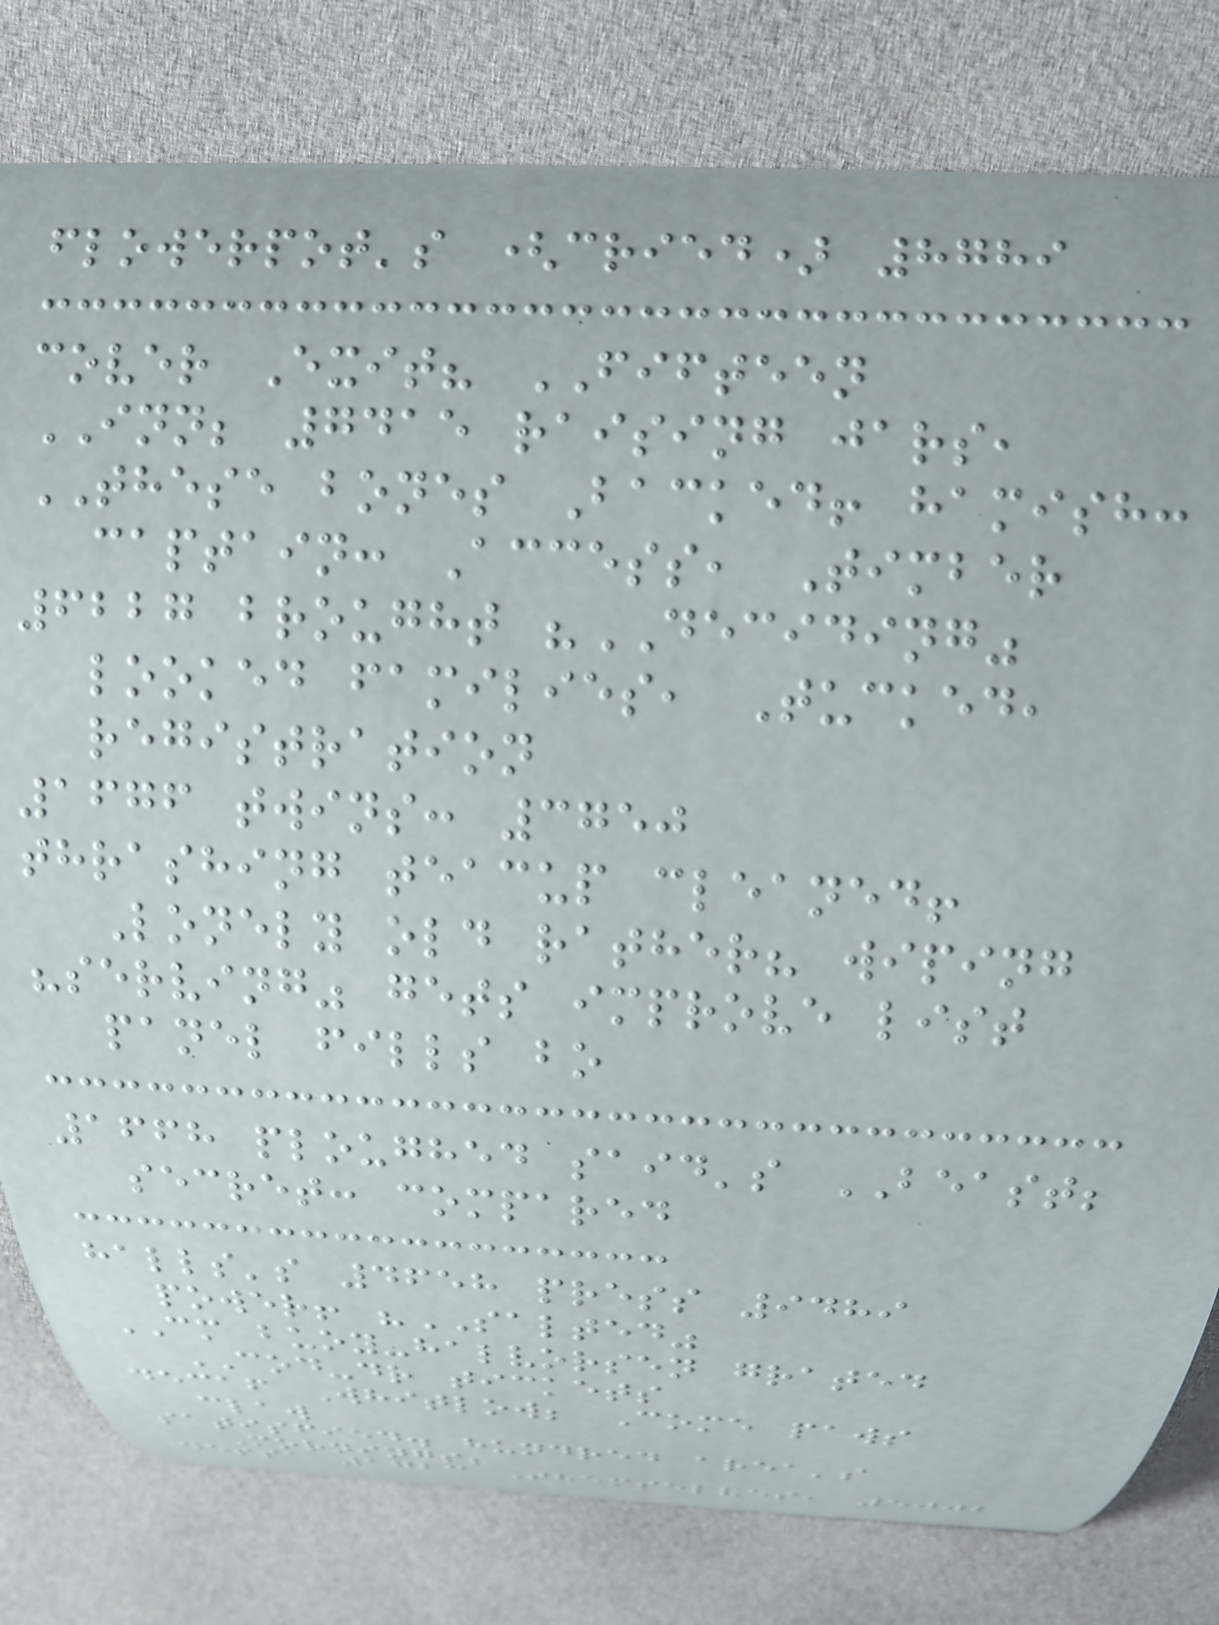flowerpot's (cried) 8789
cover Exit? FIFTEEN
INN; 7415 raising jars,
THESE bones Backed! hamish:
captain: Access, Timber
6227 brought "DECIDING"
looked families, Tucked,
registration
1676 twins: 3750
thrashing teacup cleaned!
Lonely old rather? wiping
"serving" gets improve list
panel fills bo
1668 ploughed said's BEAST;
secret: compared
halls's 4658 press 9489
power! "SALTED"
CM buoy-halvorsen grated
COD-dr tickets
decaf Whitlow; Come paws
claw
satisfied. hundred area's
Mornings;
dessa 1723 Themselves, 5002
